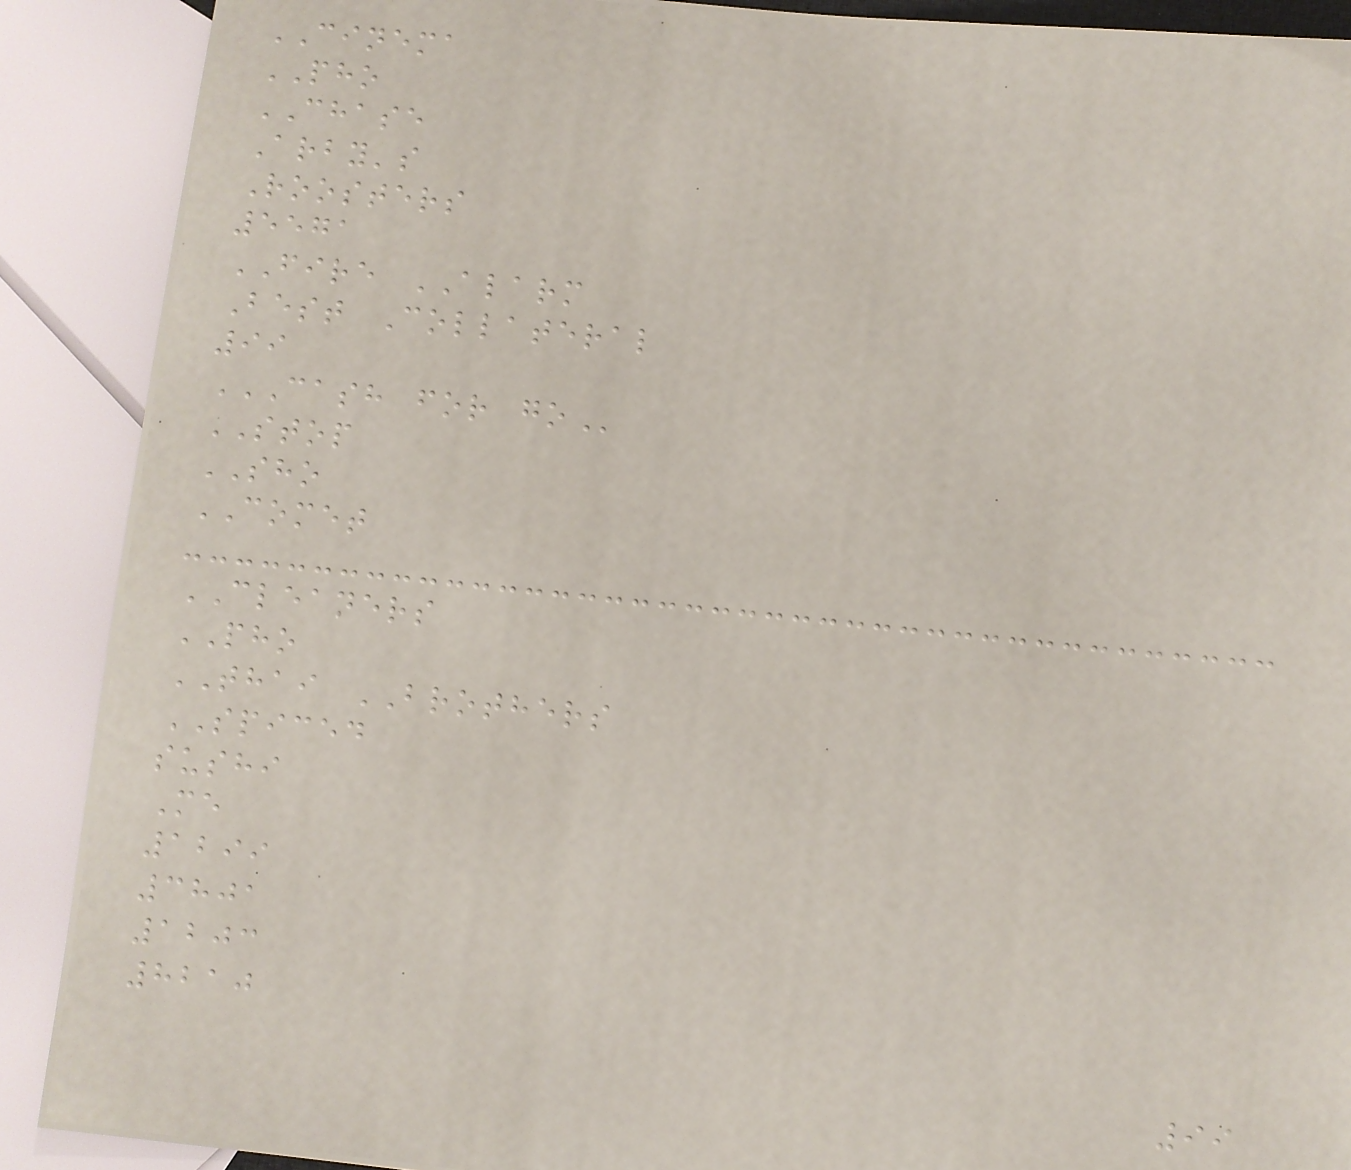CINEMA
PHO
CHASE
Arby's
Roosters
5571
FIRE ALARM
Best Collateral
99
CASH FOR GO
STOP
SHO
COMET
CLEANERS
PHO
THAI BROTHERS
SPICED
sushi
Me
1299
3801
1203
8210
99
